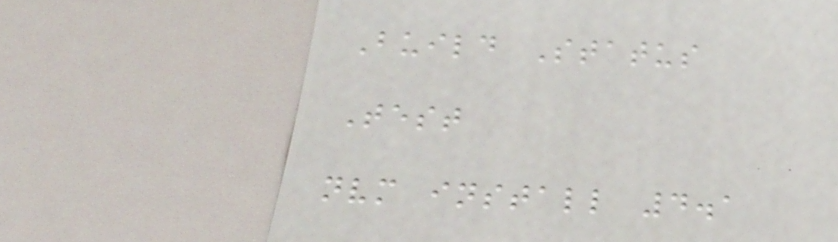Build Status
Test
nvm install 4.1
